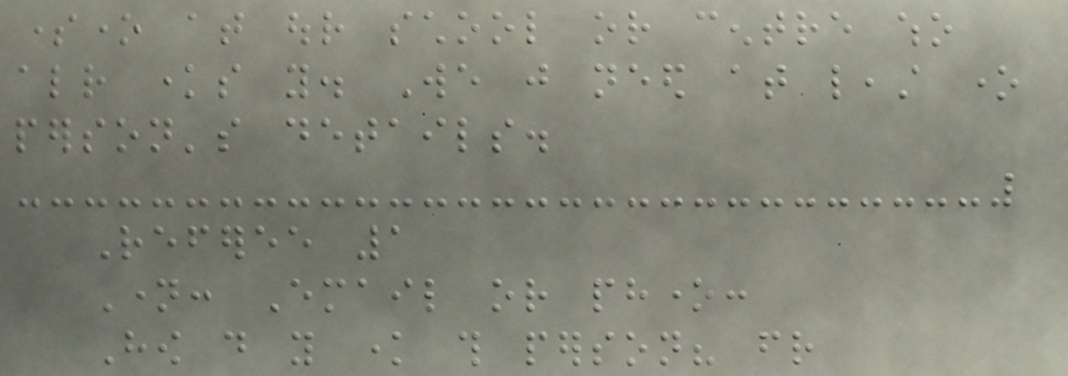someone at our school or centre who
already knows you. We just need at least one
person's details.
Referee 1
Name: Email or phone:
How do you know this person? friend
